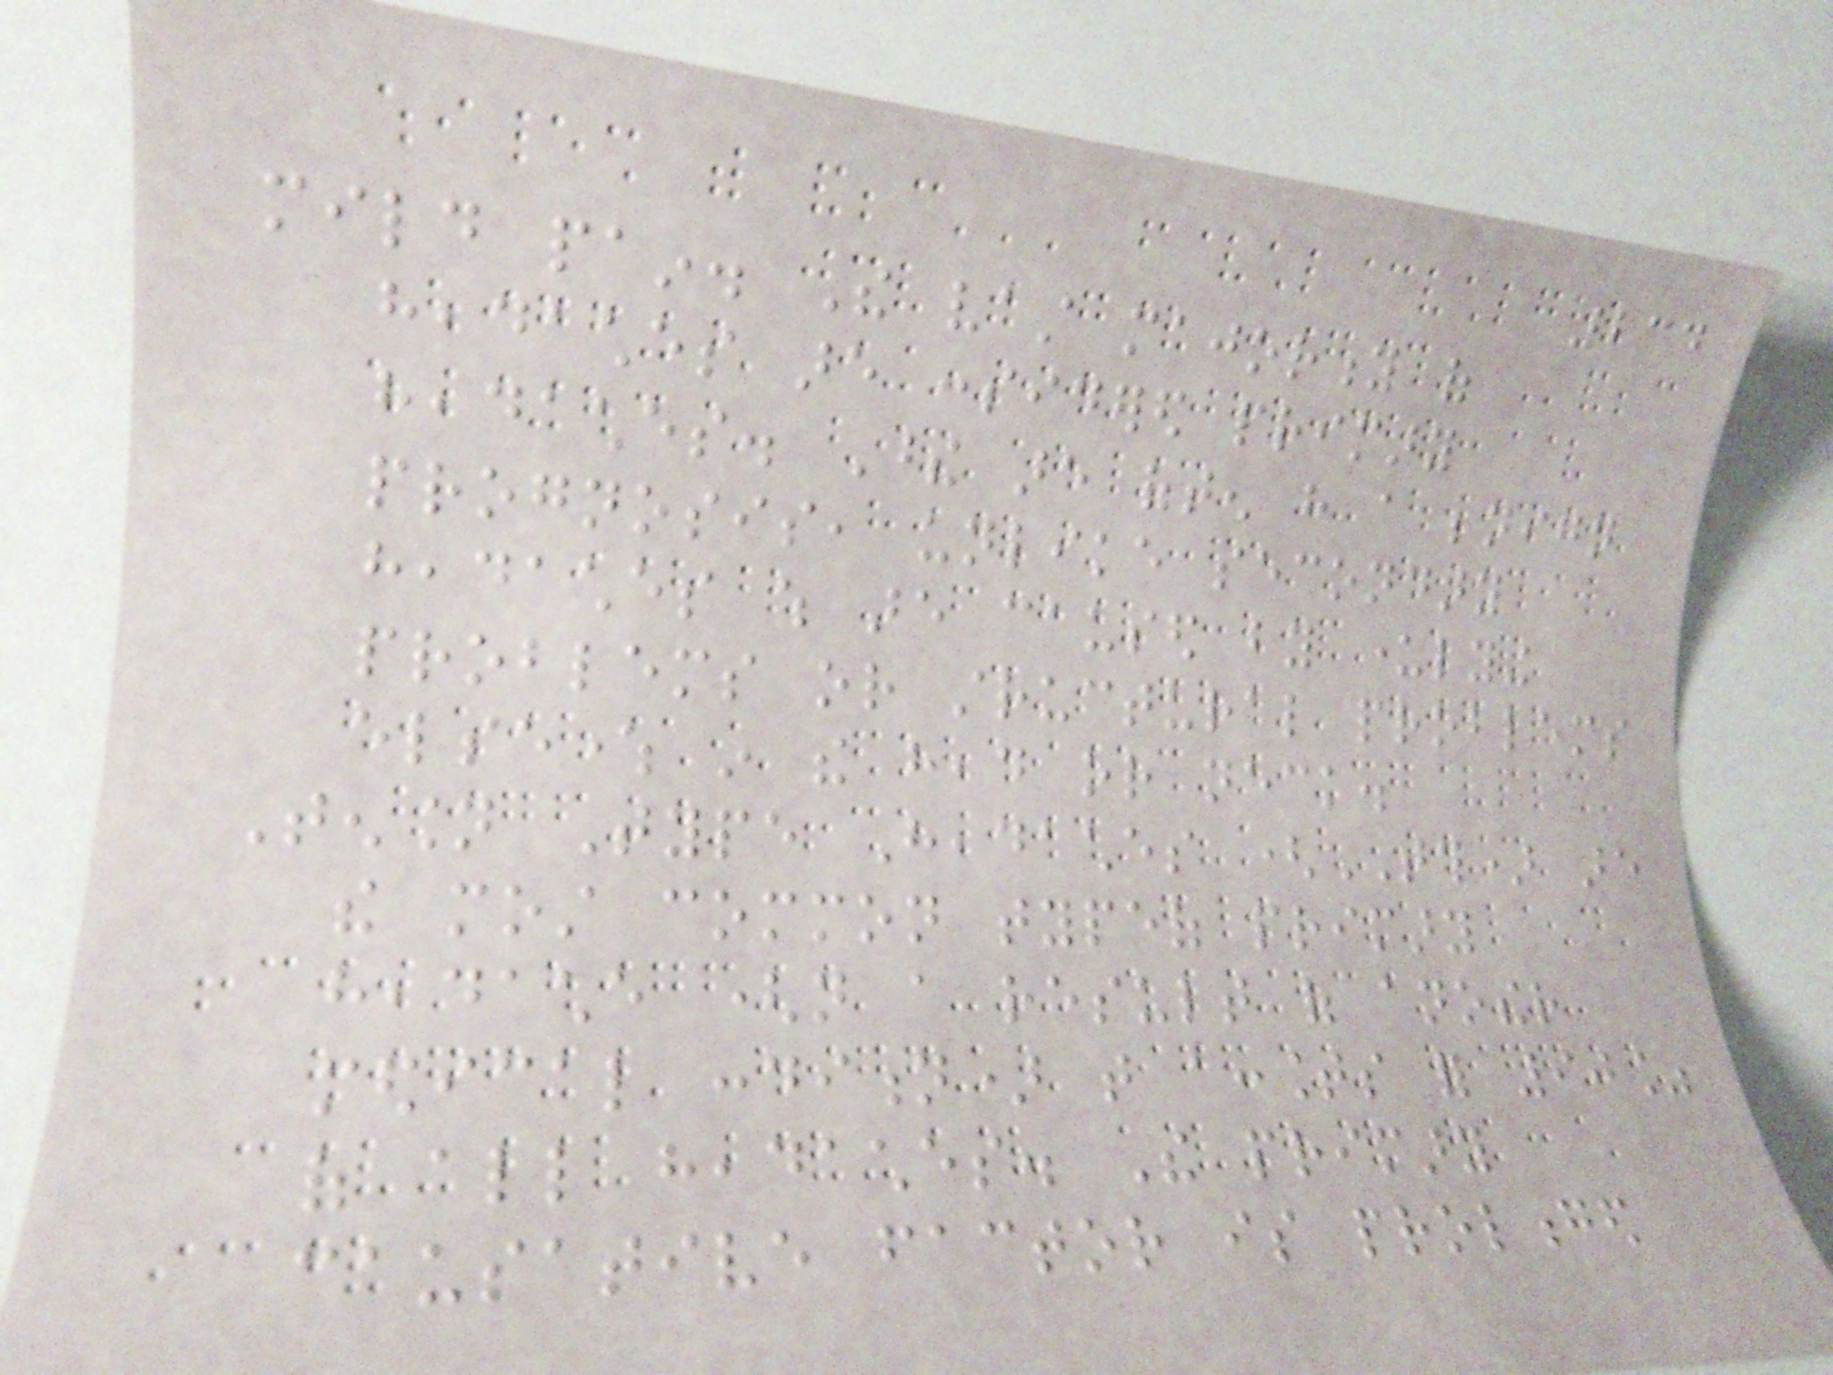234
mild pain. The vast majority of
headaches are considered primary
headaches. These are often have a benign
prognosis, unlike secondary
headaches which are caused by underlying
problems or structural problems
elsewhere in the head or neck.
Tension Type Headaches (TTH) are
the most common typeof primary
headache (not a result of another
medical condition) that accounts for 90%
of all headaches. The primary
causative factor is prolonged
